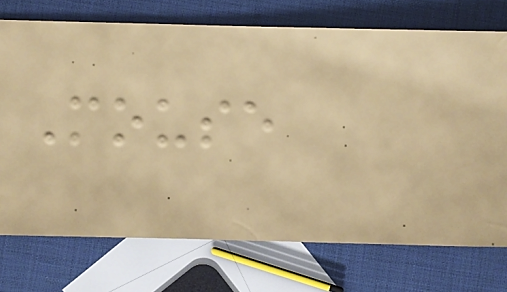Mouse
